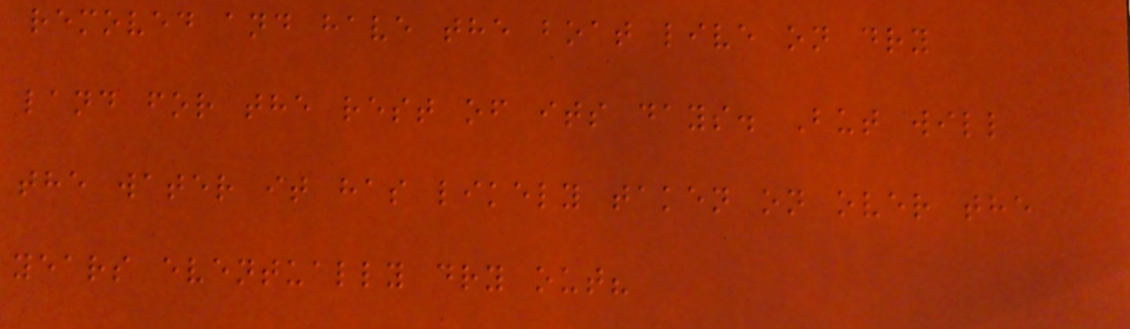removed and have the boat live on dry
land for the rest of its days. But will
the water it has likely taken on over the
years eventually dry out?
